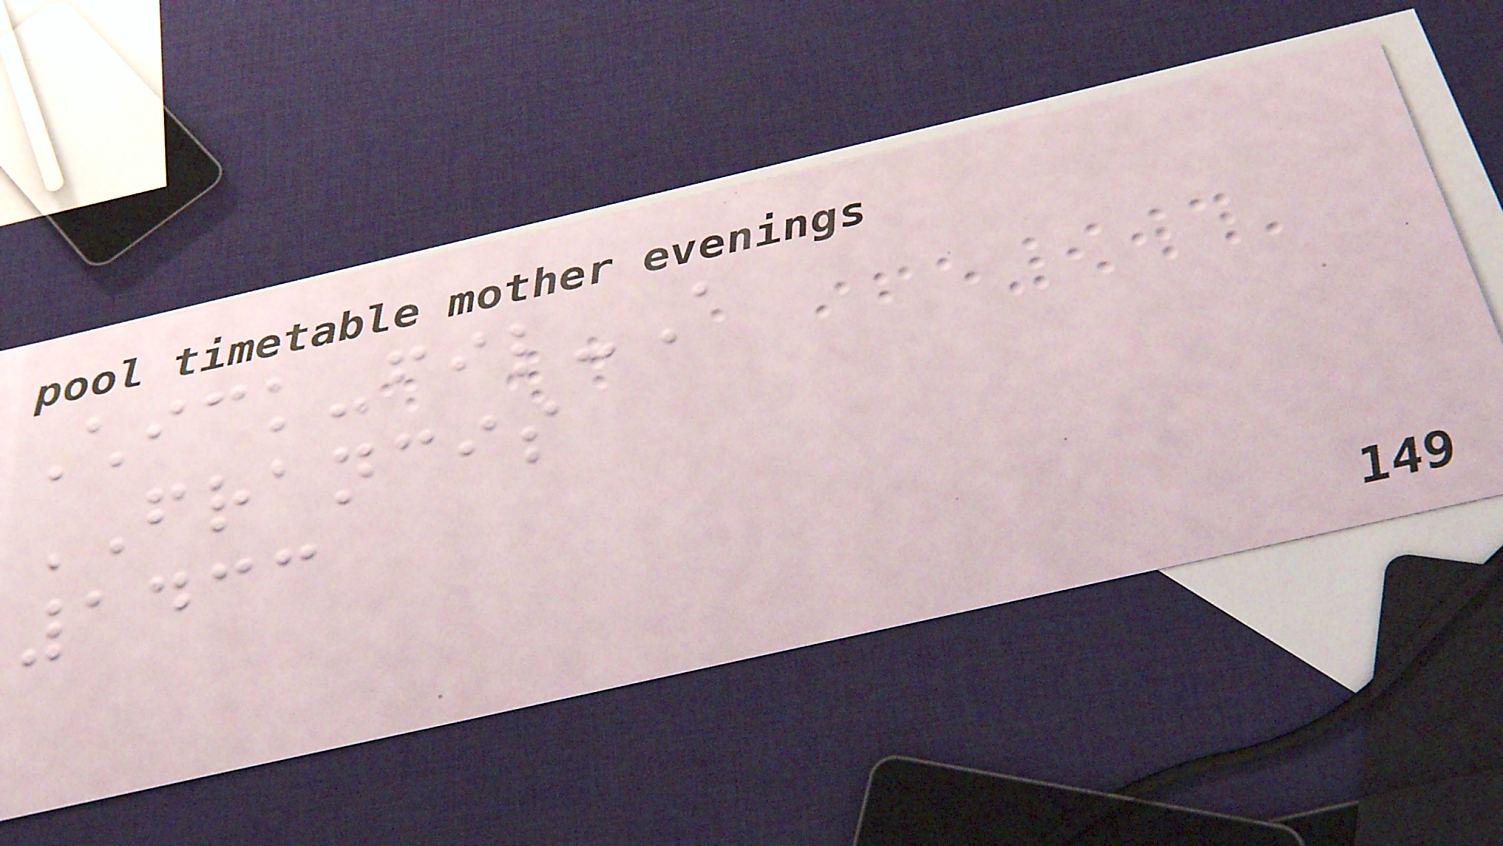Chick-fil-A
FRANCIS
1433
